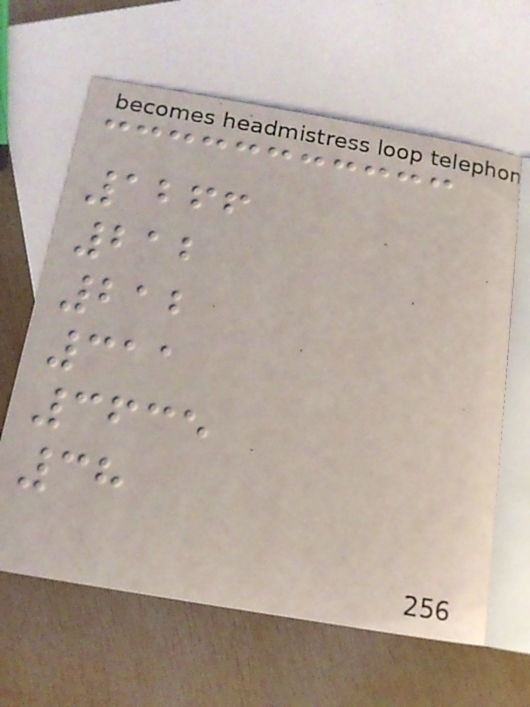1266
212
212
311
3635
38
